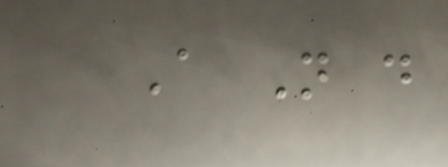A N d
